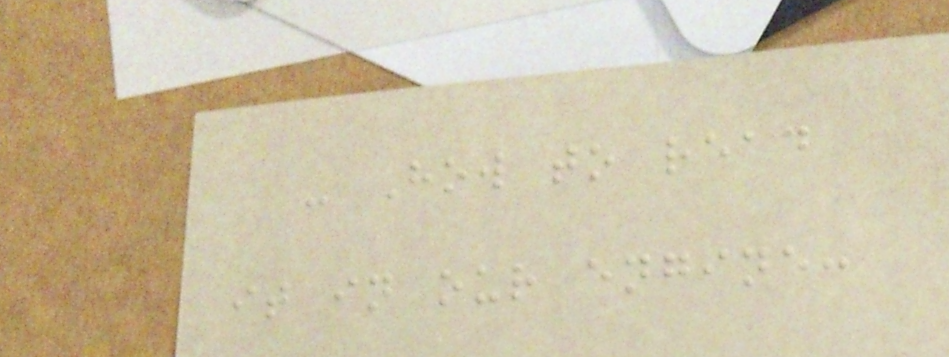- How to read
it in our engine:
